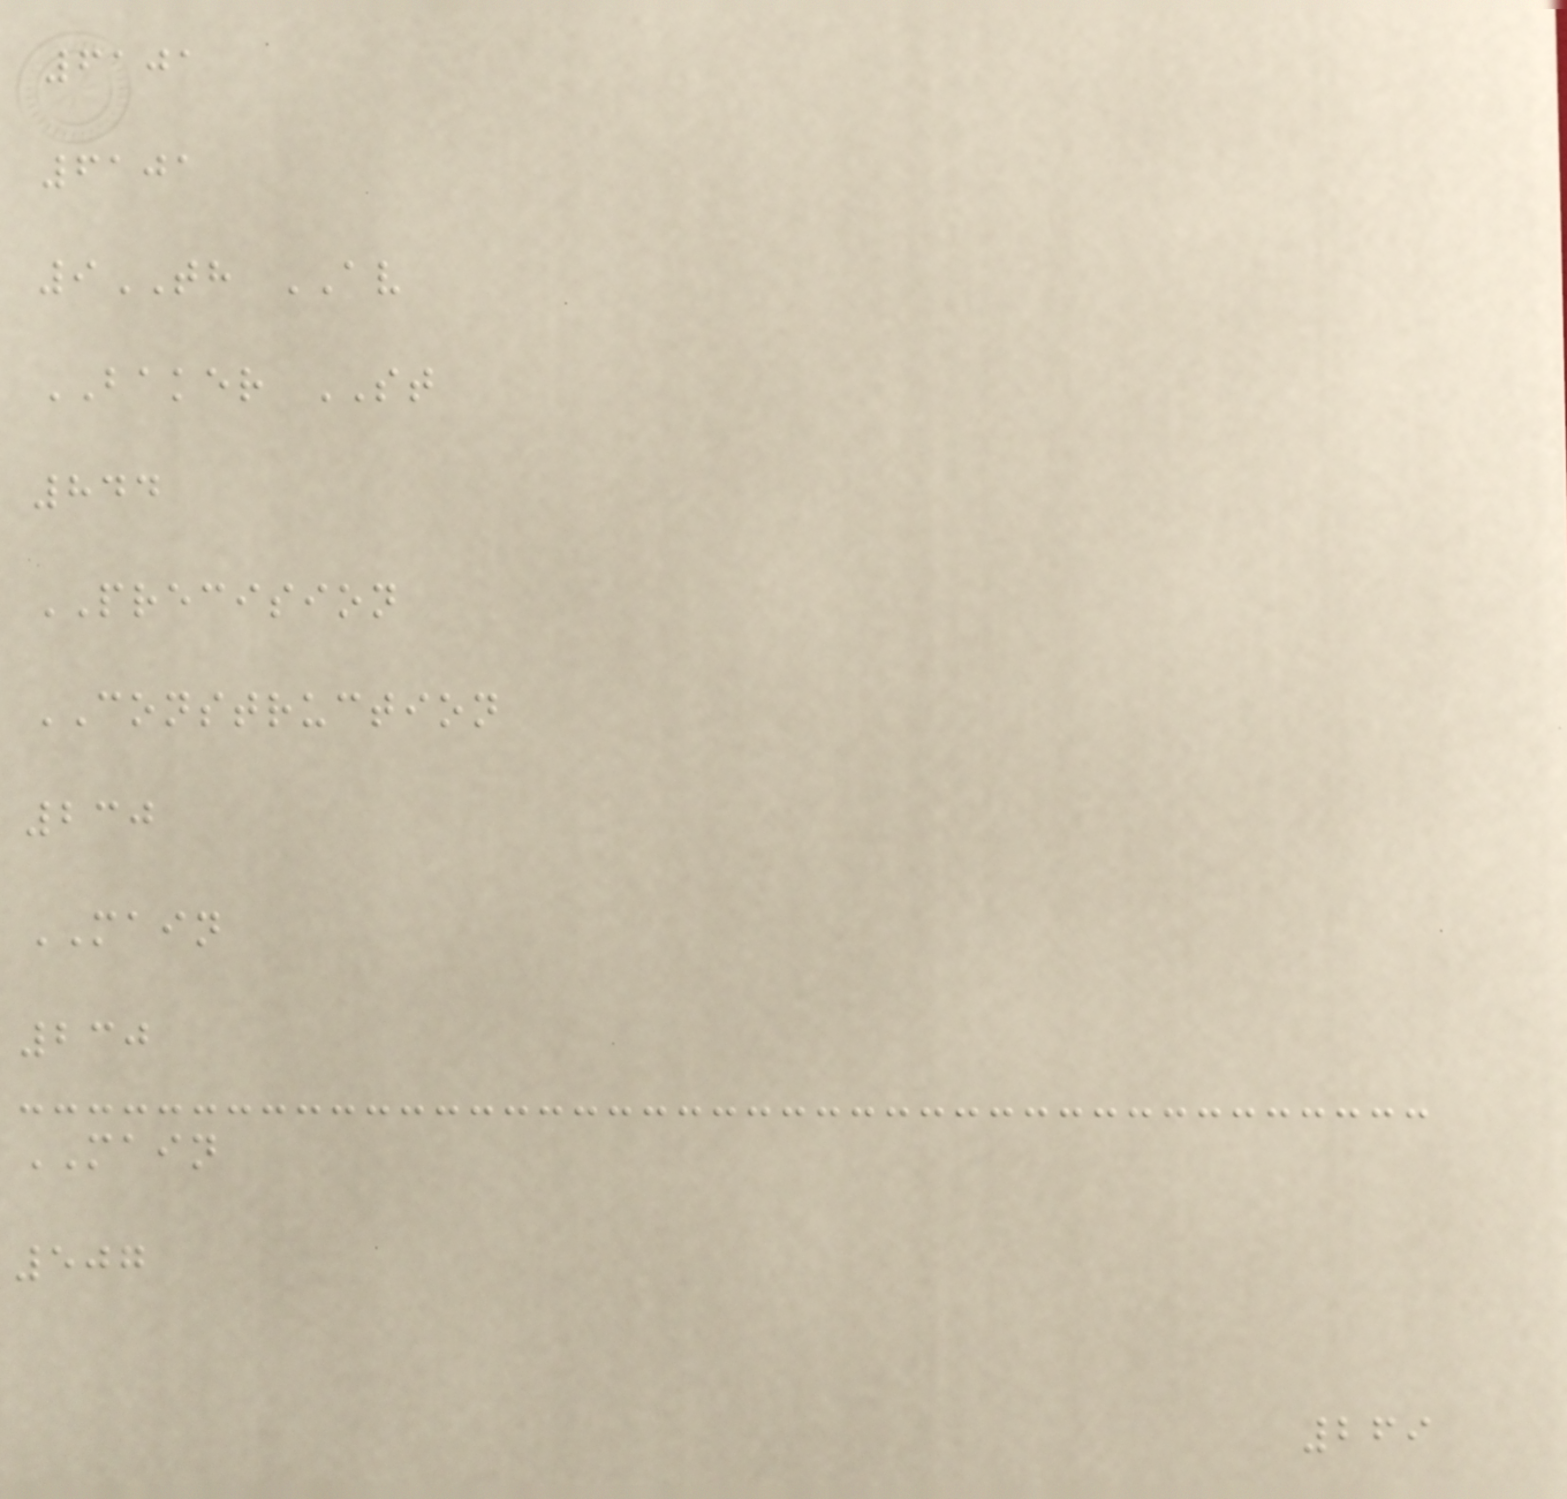6101
6101
9TH AV
BAKER ST
844
PRECISION
CONSTRUCTION
230
MAIN
230
MAIN
507
269
